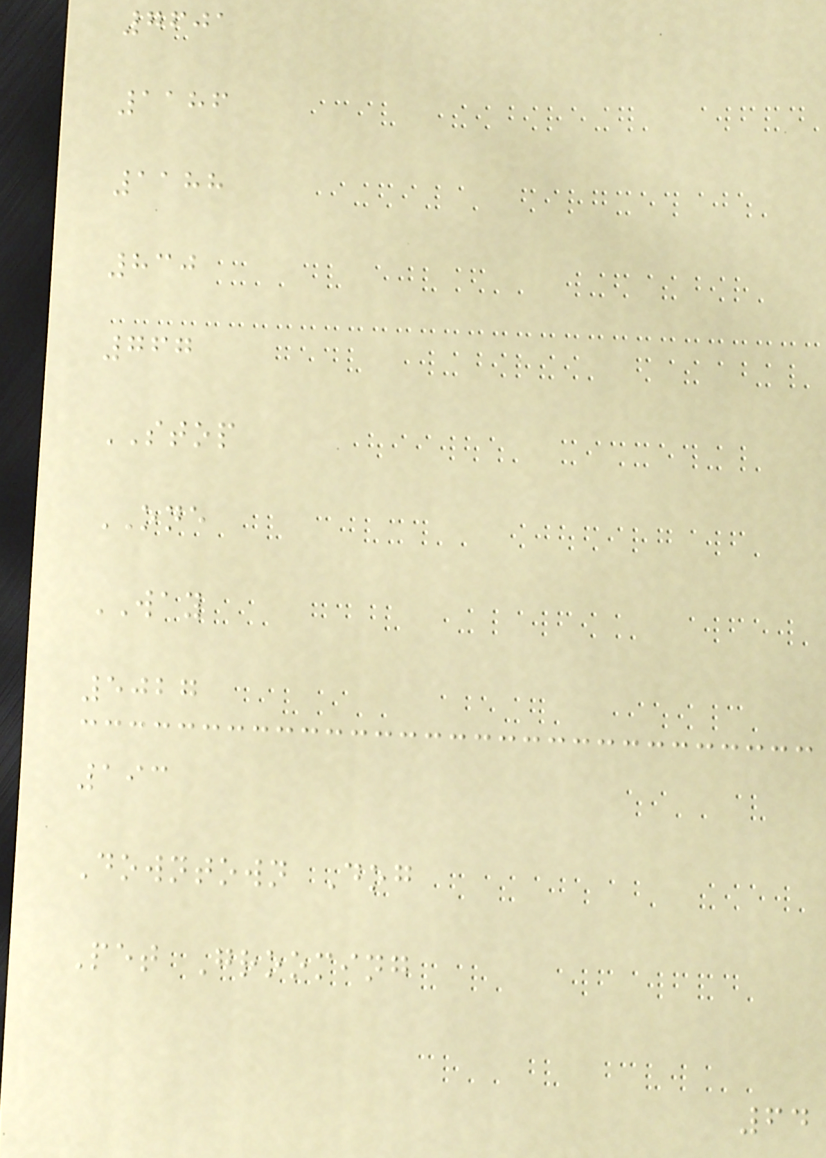7601
1186
1188
830
767
STOP
ONE
WAY
5027
193
Downtown Dog
Pet Grooming
64
